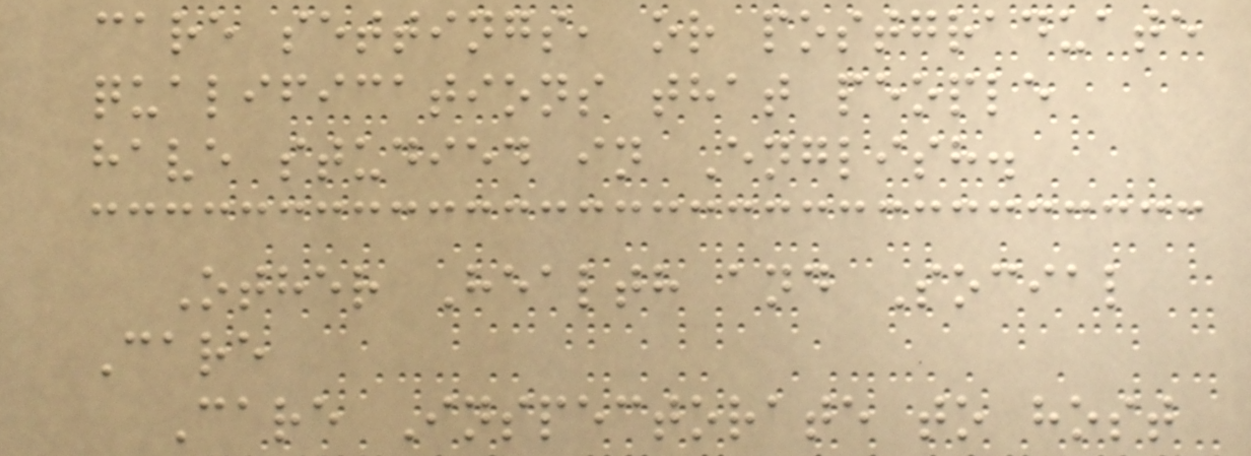care settings, or postgraduate
qualifications that people
have studied in English.
Other Health and Social
Care
Care Inspectorate to host
